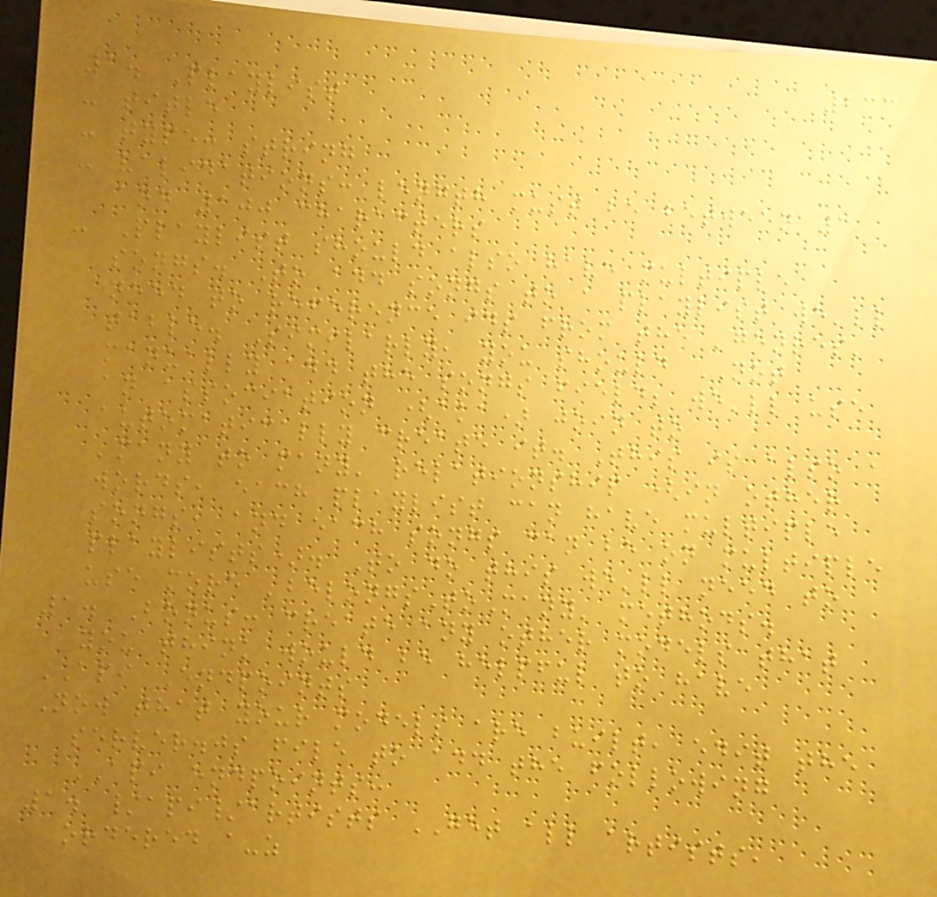233
1. Playlist
- title
- type: string
- validations: length must be between 1
and 100 characters
- Playlist should also have multiple
songs. To add songs to a playlist we'll
need to reference ids from the 'genres'
table. Similarly, you should NOT
manually add the songs field; we'll use
an association (aka) join to
automatically create it. This is also a
'many to many' relationship (in other
words, each playlist can have multiple
songs, and each songs can be on multiple
playlists). To do this we'll need to
use more 'belongsToMany' methods.
1. Bonus: create any other models that
you think would be helpful to have
API Endpoints
Now that your models are built, edit the
server.js file to add the following
API endpoints:
1. /api/artists GET all artists,
ordered a-z
